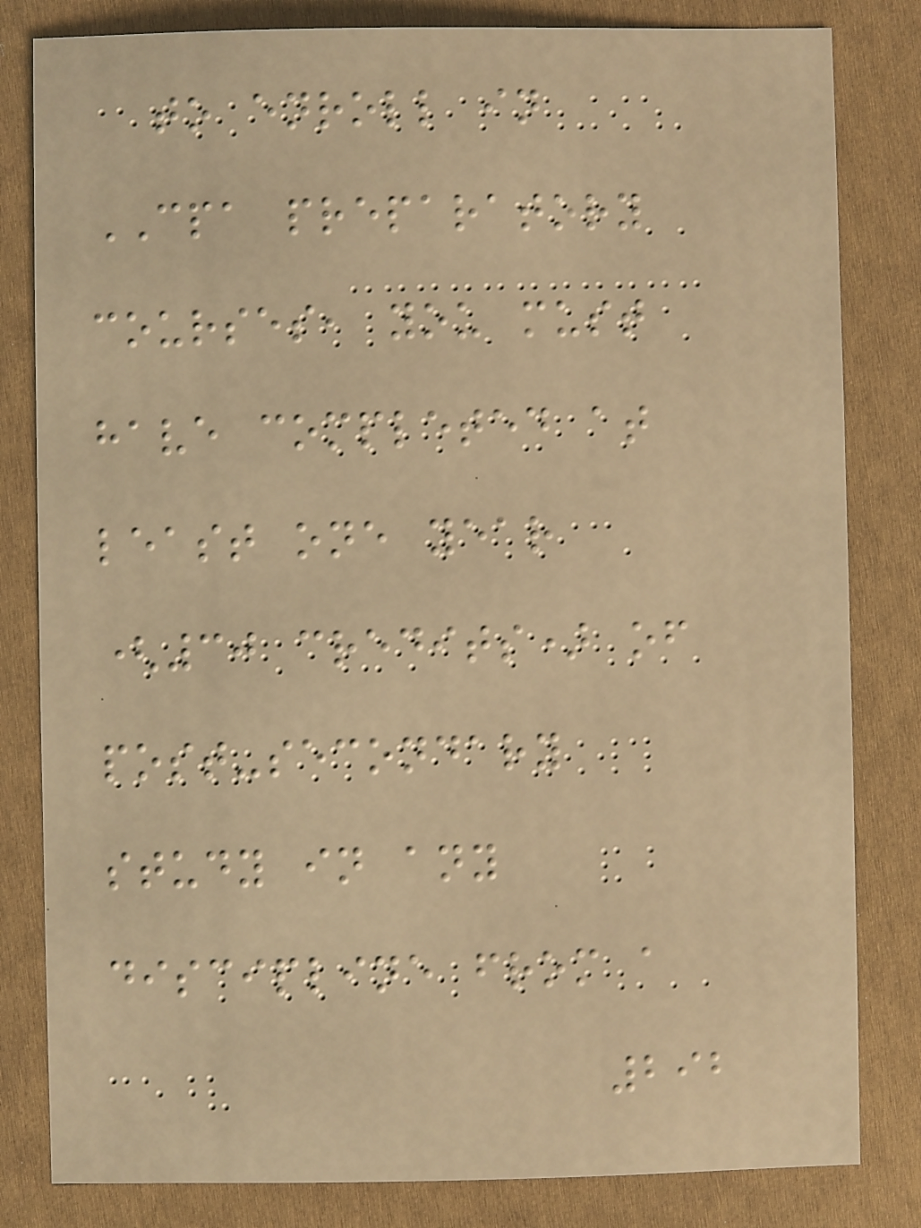to enroll in
CPA preparatory
courses, you must
have completed at
least one year
(30 credits) of
post-secondary
study in any
discipline from a
292
